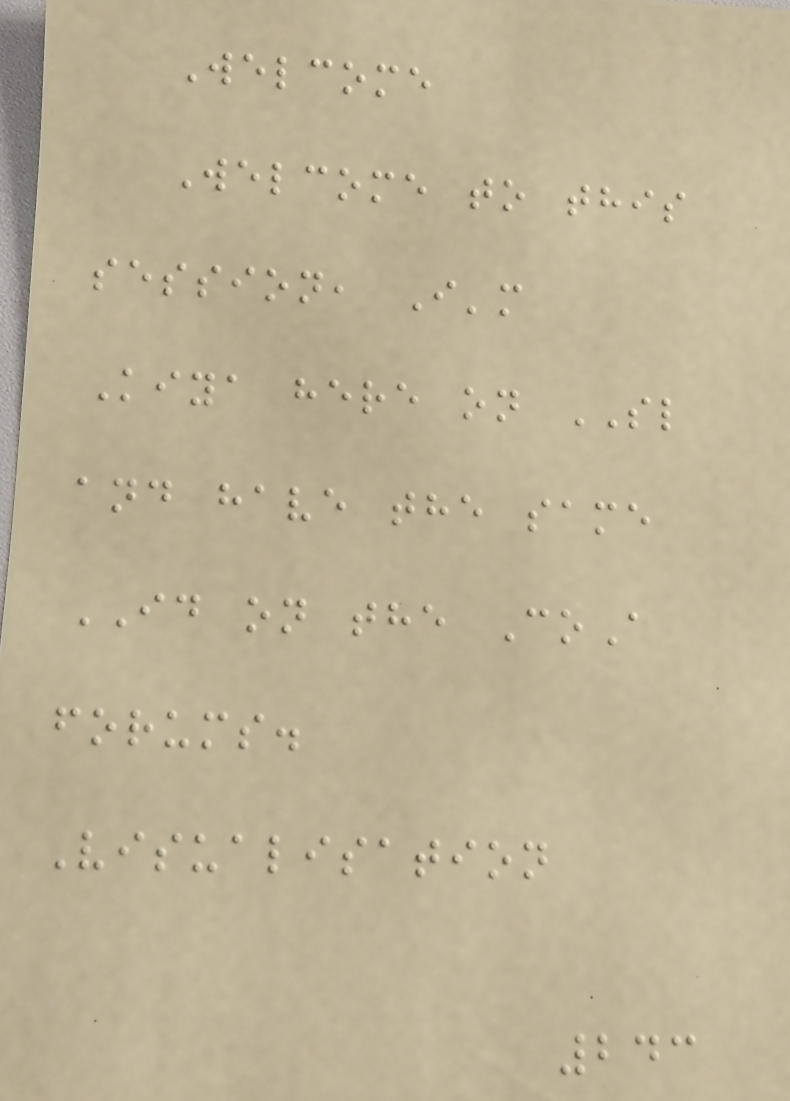Welcome
Welcome to this
session, I'm
Kiya here on SL
and have the same
ID on the CoA
forums.
Visualisation
243
